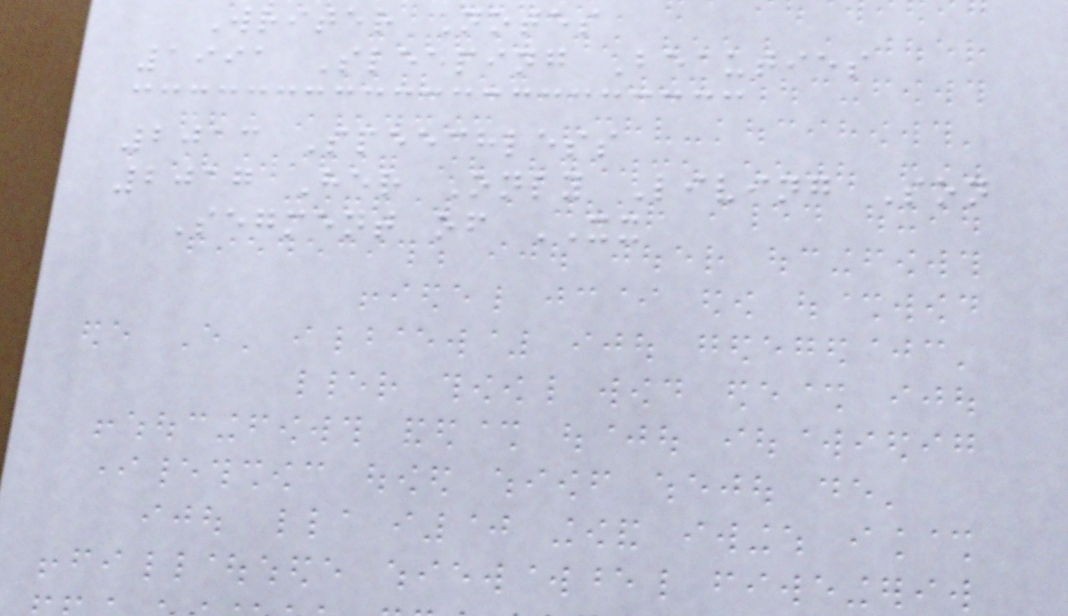Writer Notes
1991 Sleeping Beauties
2013 Speechless
2017 Her Only Living Son
Segment of XX
